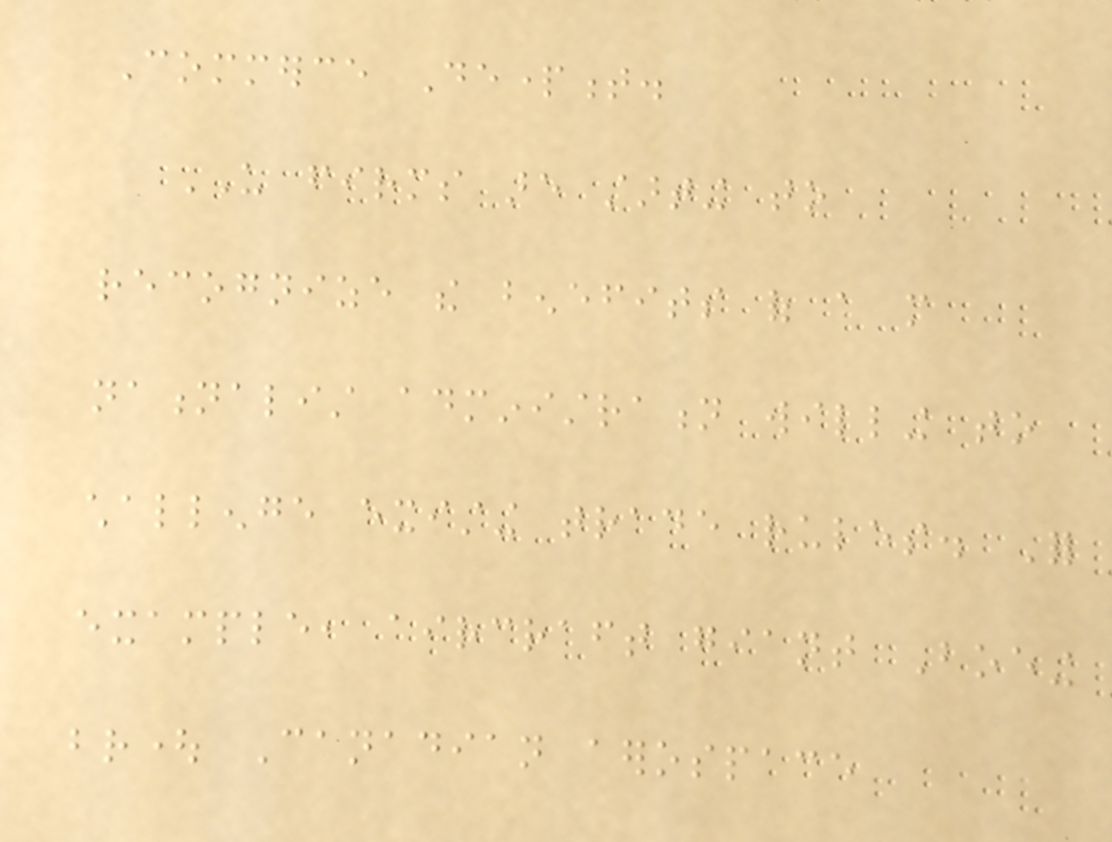Commerce Department.
US firms are starting to
recognize the benefits of a more
nationalist administration willing to
challenge existing trade rules. For
example, aircraft giant Boeing
brought Canadian aerospace
